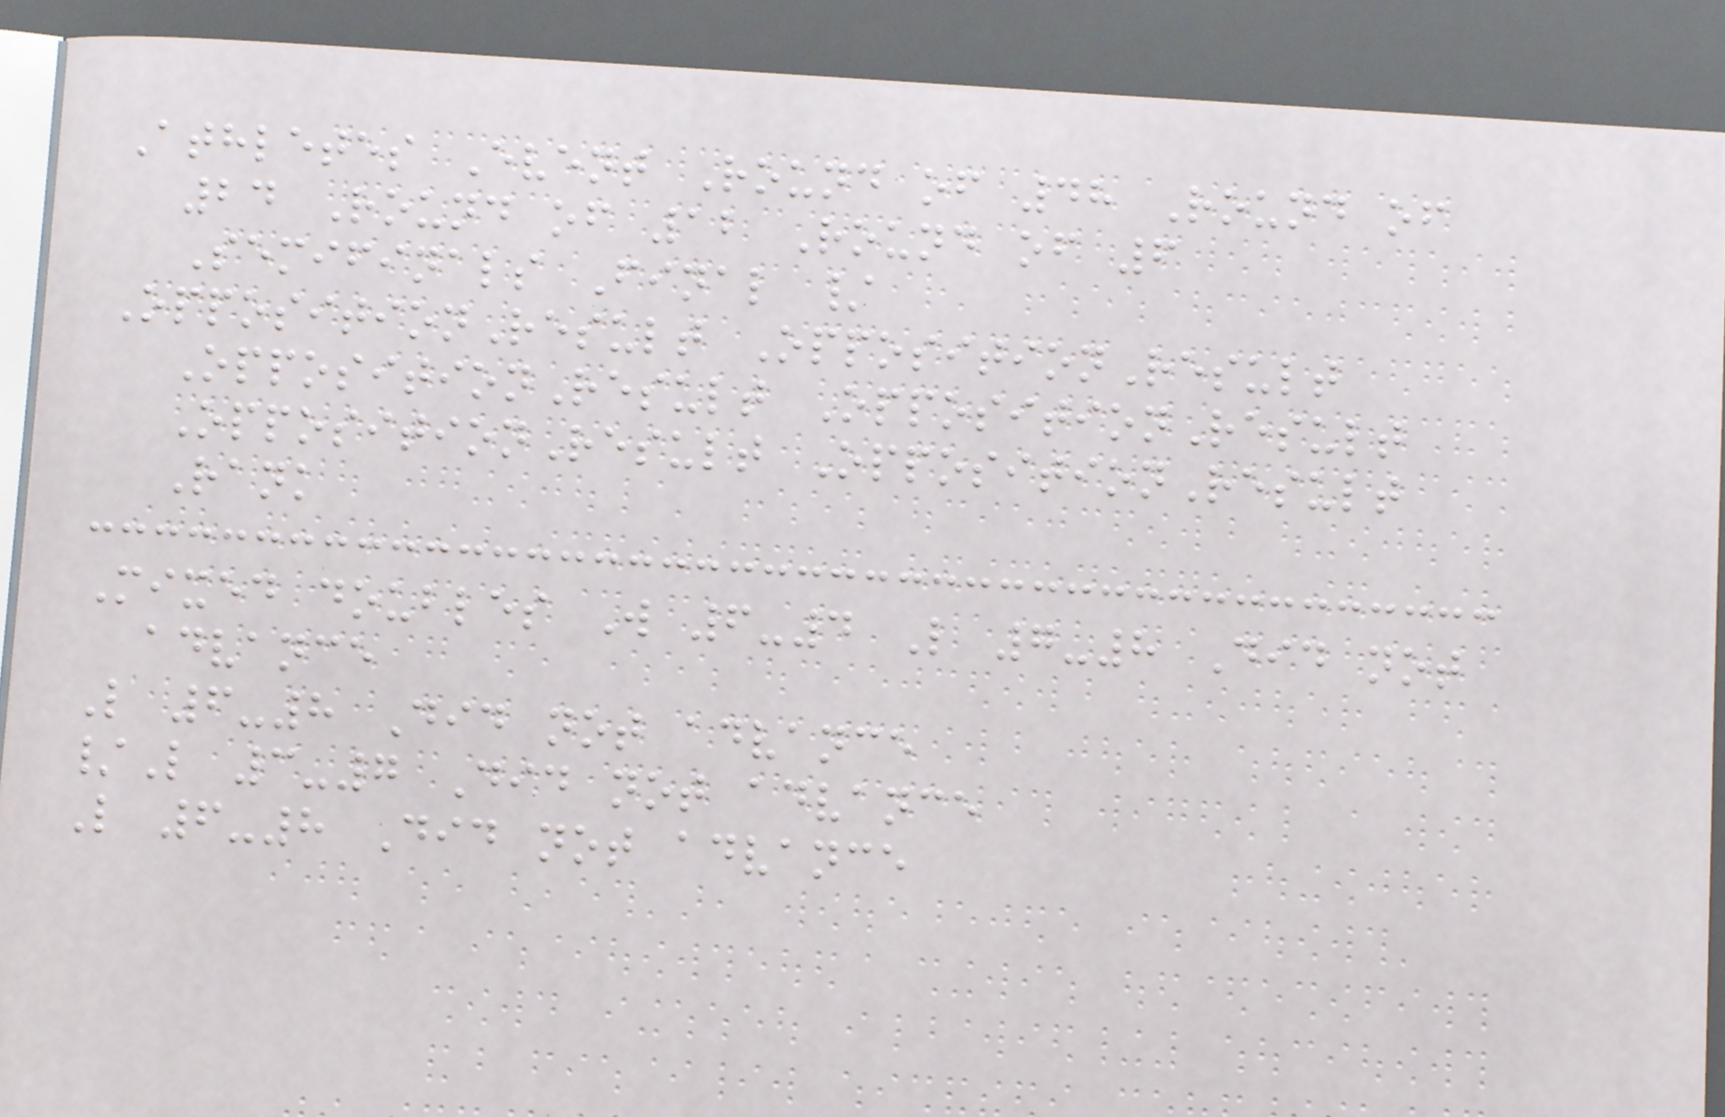Athletes Event Round of 48 Round of
24 Round of 12 Round of 6
Semifinals Final /
OppositionResult OppositionResult
OppositionResult OppositionResult
OppositionResult OppositionResult
Rank
Mixed doubles W 6-4 L 7-8 Did not
advance
L 6-8 Did not advance
/L 3-7 Did not advance
L 6-8 Did not advance
